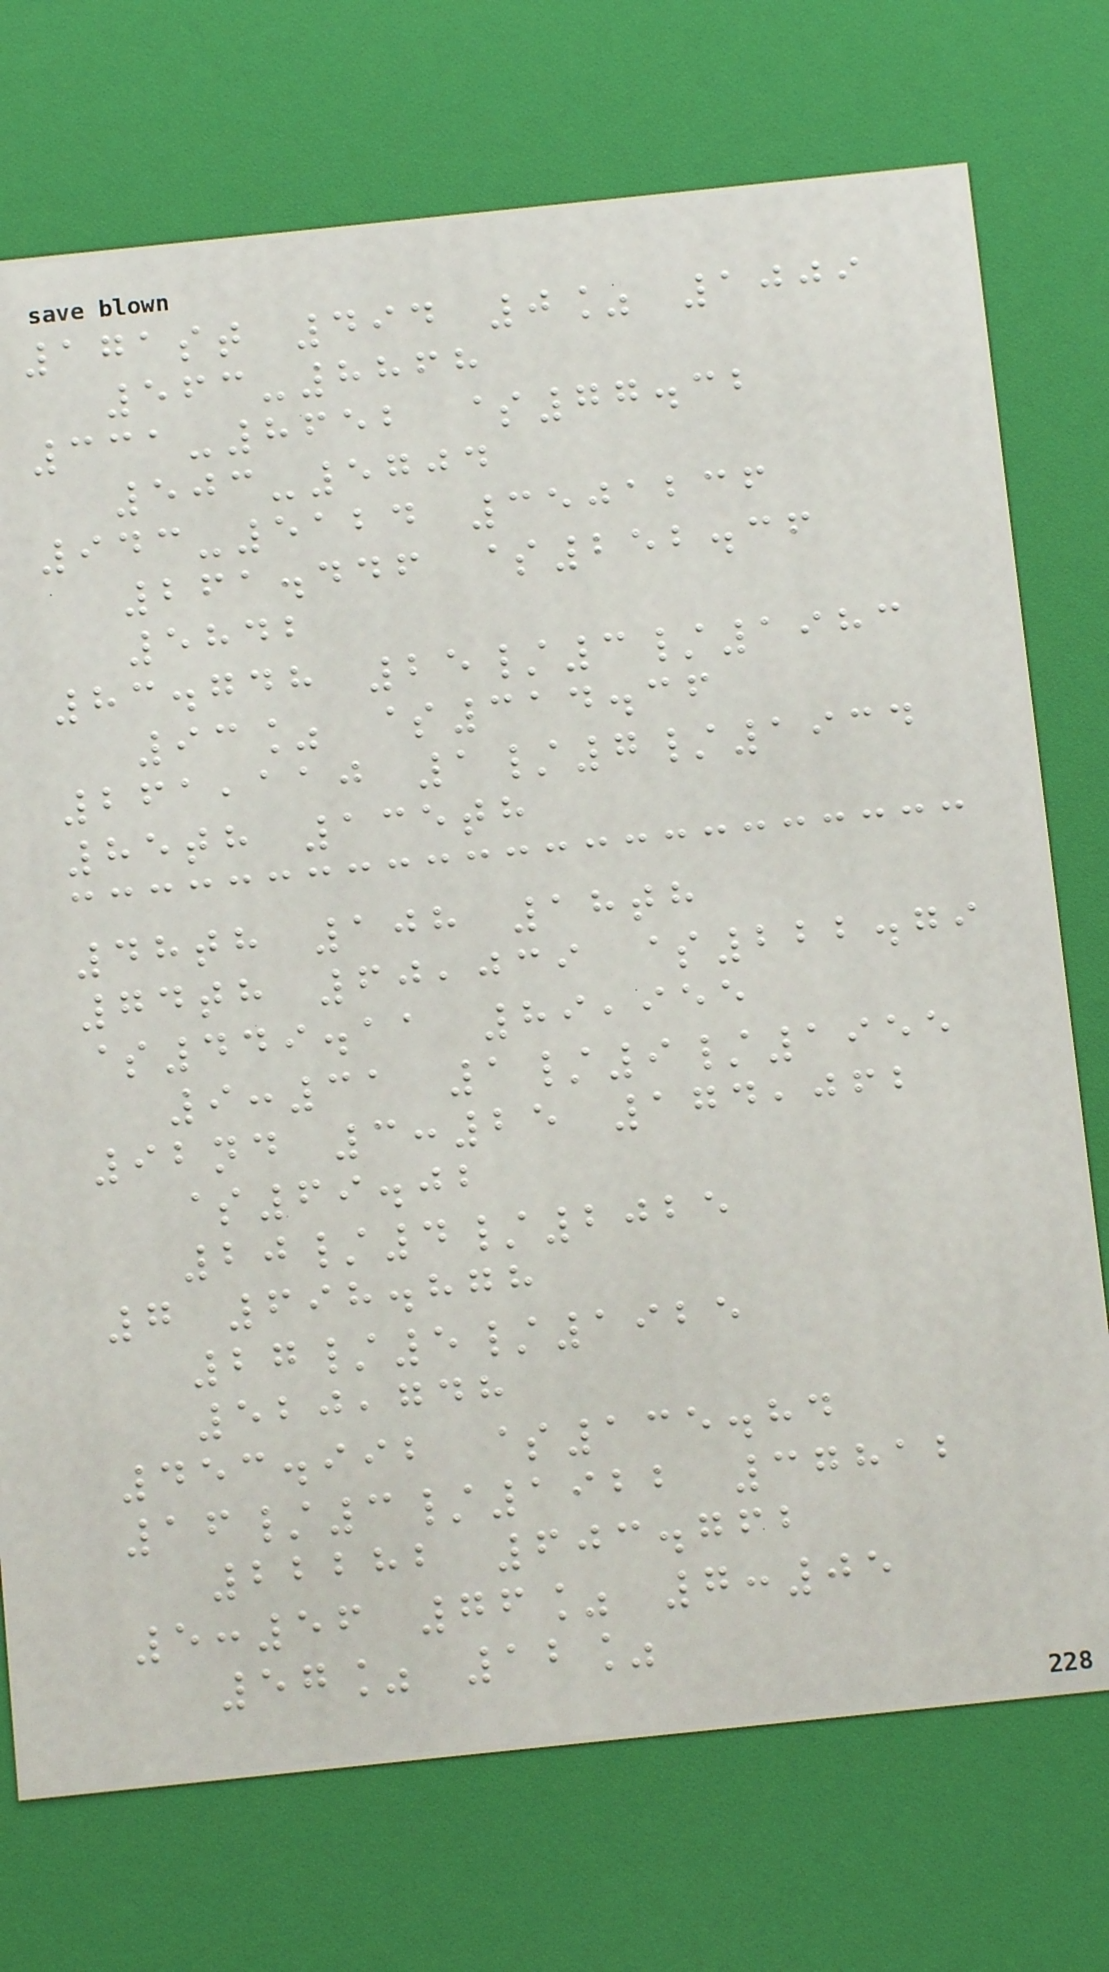171st 494 0% 1009
563-8868
331-8652 $77.32
503-5704
943-5124 3501236
261.446 $252.36
5842
83.748 25/3/1983
93% $314.36
261,110 1/7/1934
85th 135th
48th 108 18th
74th 60,039 $222.79
$449.11 89,955
9:31 1/9/1955
92nd 3:25 174,062
$69.02
20/4/2025
7 698.878
27/5/1925
520,748
453.992 $135.84
16/3/1922 37812
22282 603.762
5:56 76% 7:05
57% 12%
